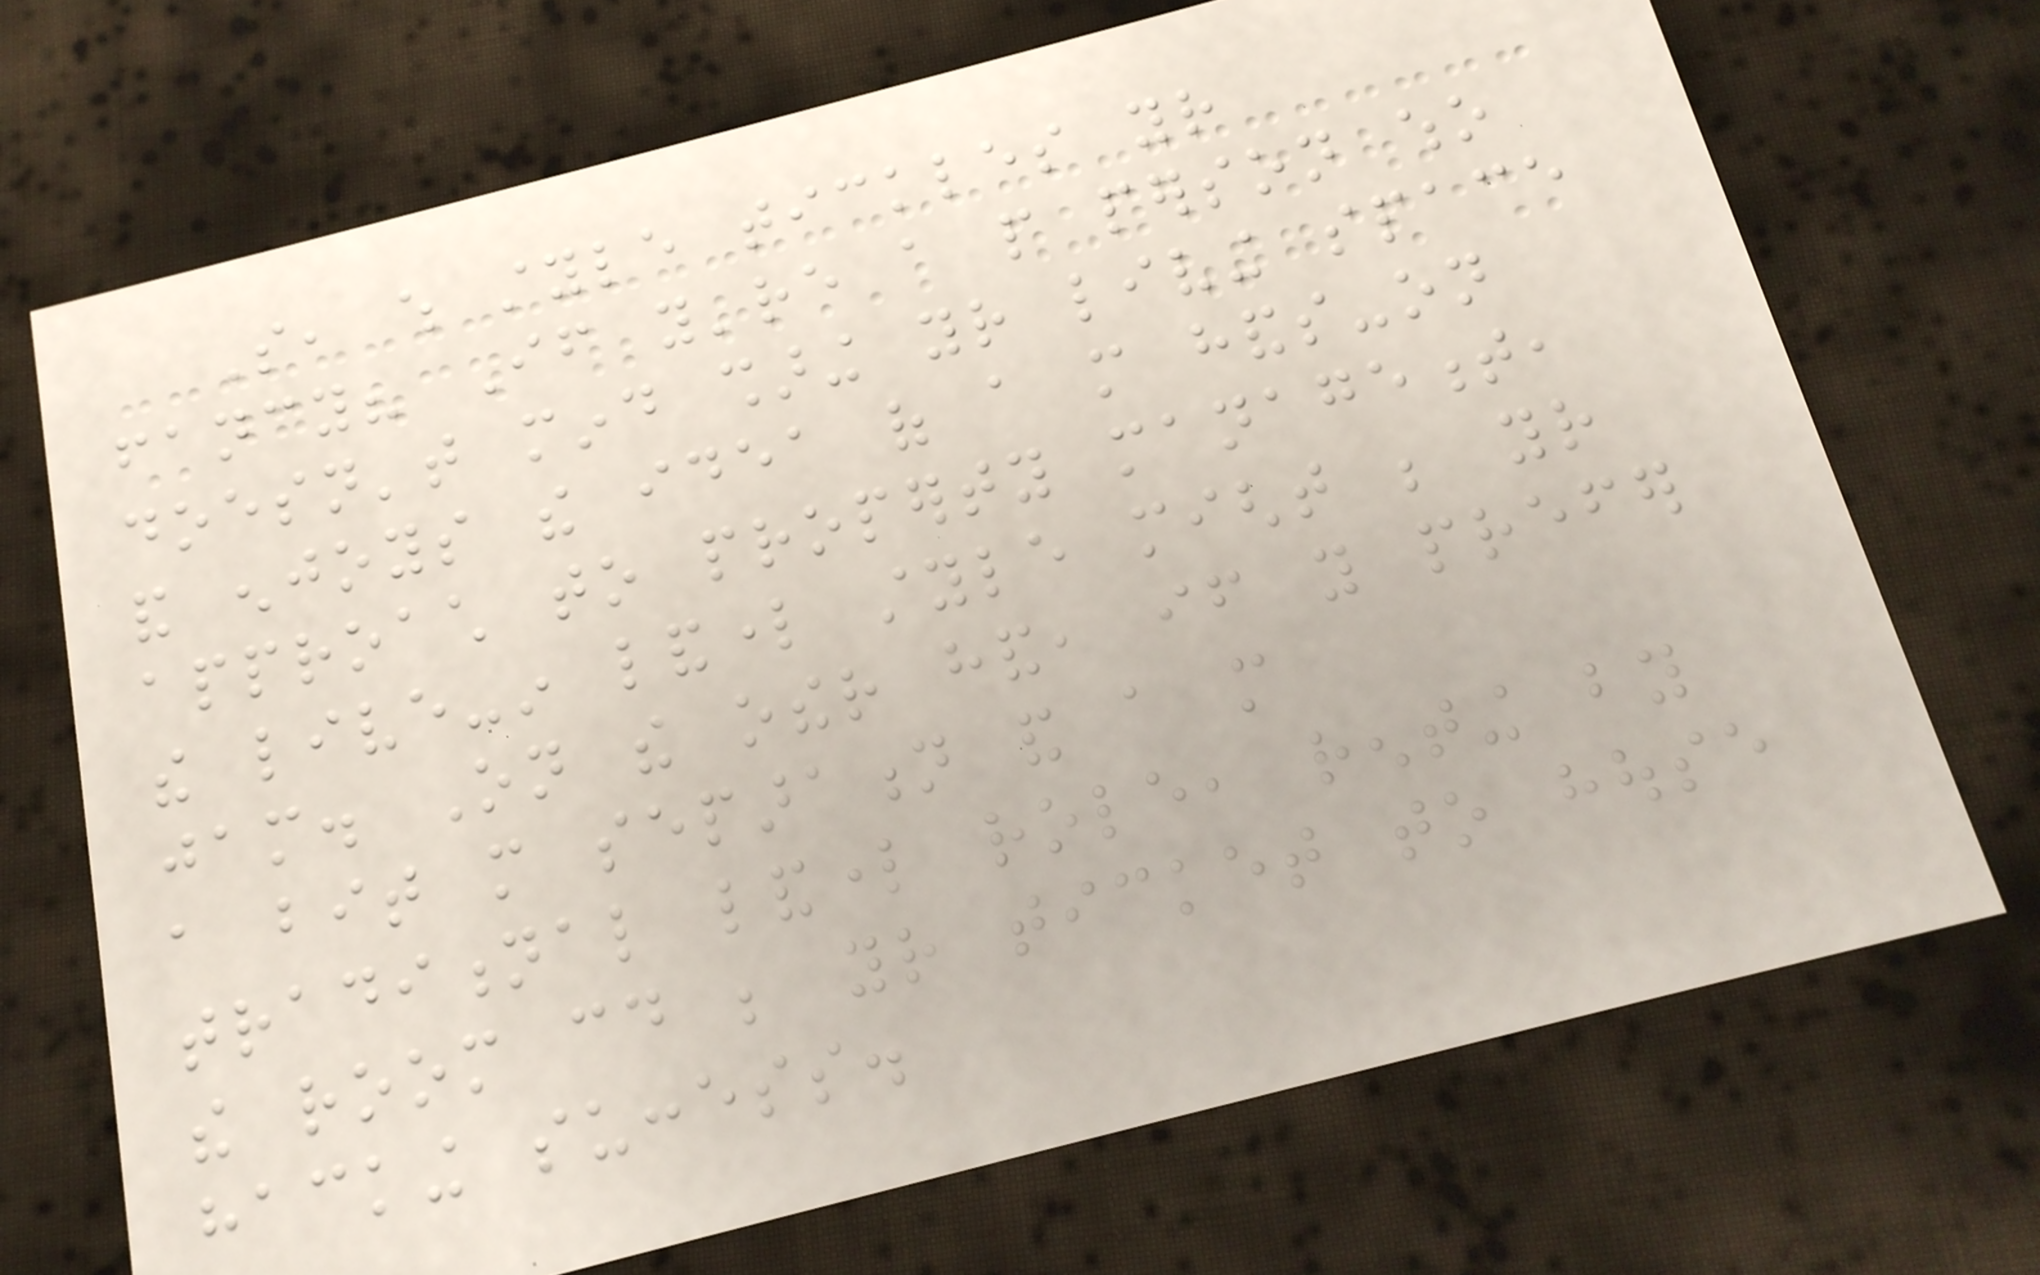So, which style tickles your
fancy? If you're a people person who
doesn't mind sharing your living space
and enjoys the idea of a more hands-on
approach to property management,
the live-in landlord style might be your
jam. On the other hand, if you prefer
a bit more separation and a more
traditional landlord role, renting by
the room could be your ticket to house
hacking success.
